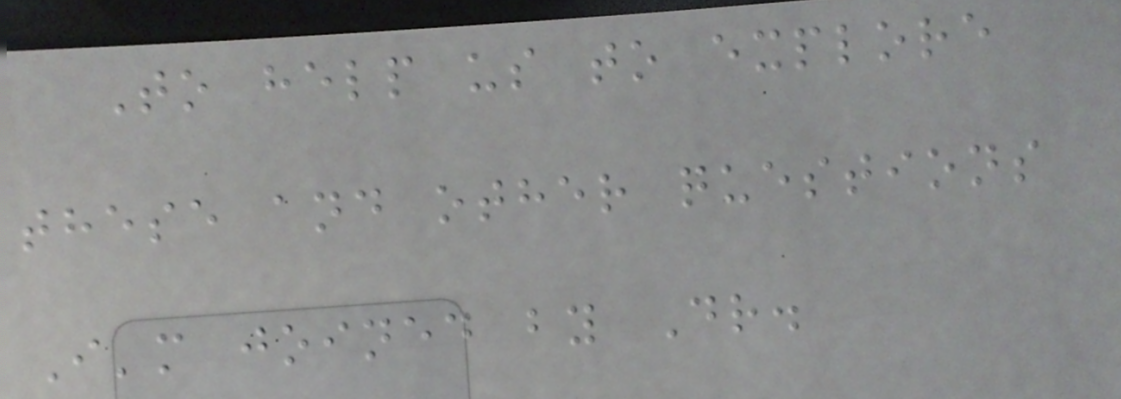To help us to explore
these and other questions
I'm joined by Dr.
